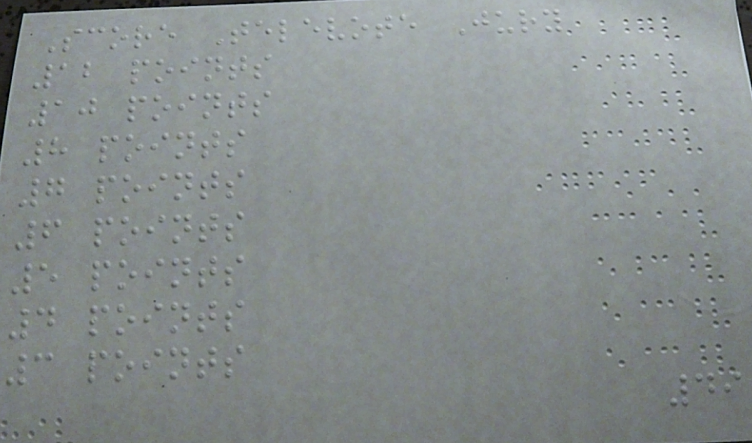Score Televote Jury
12 points
10 points
8 points
7 points
6 points
5 points
4 points
3 points
49
